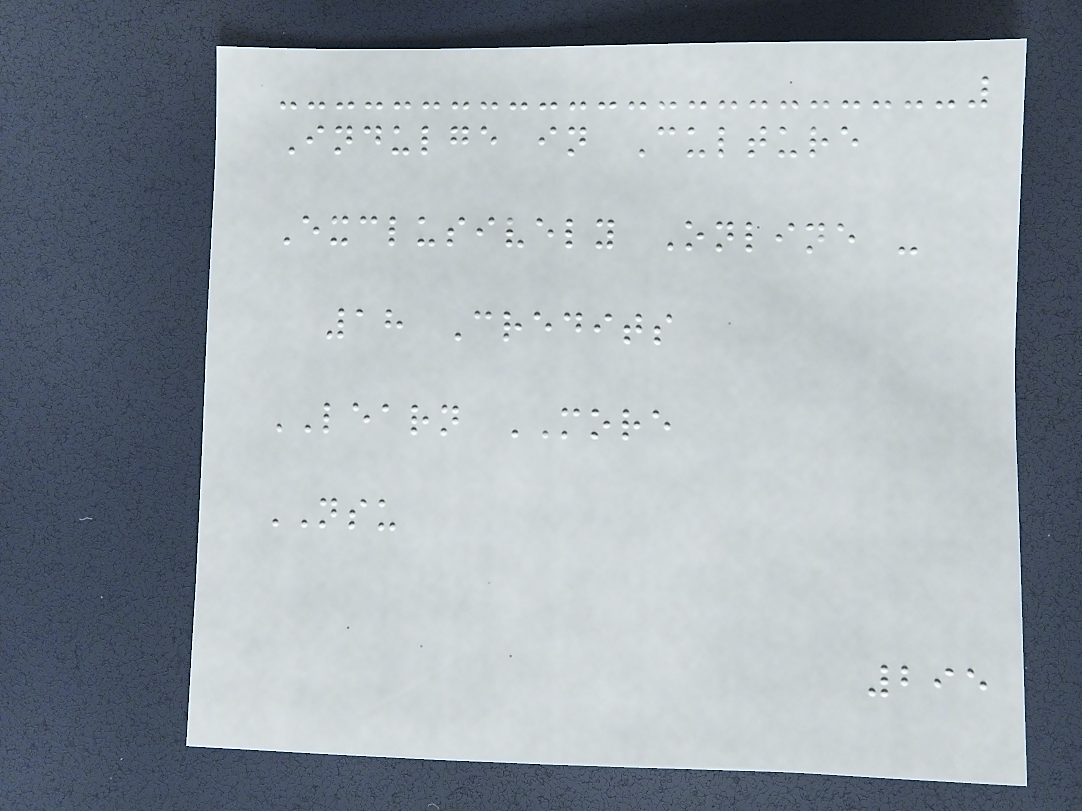Indulge in Culture
Exclusively Online -
18 Credits
LEARN MORE
NSU
295
